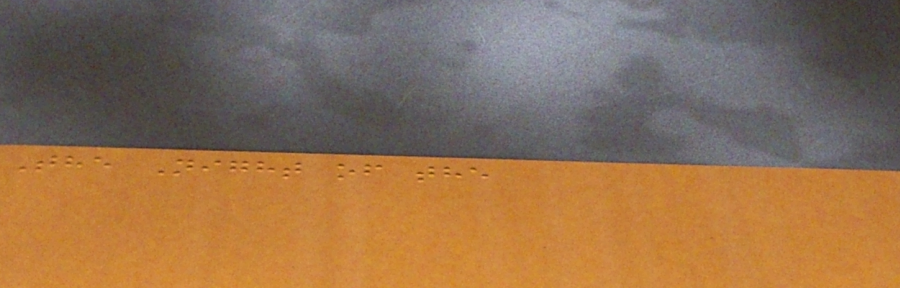The Night of the
